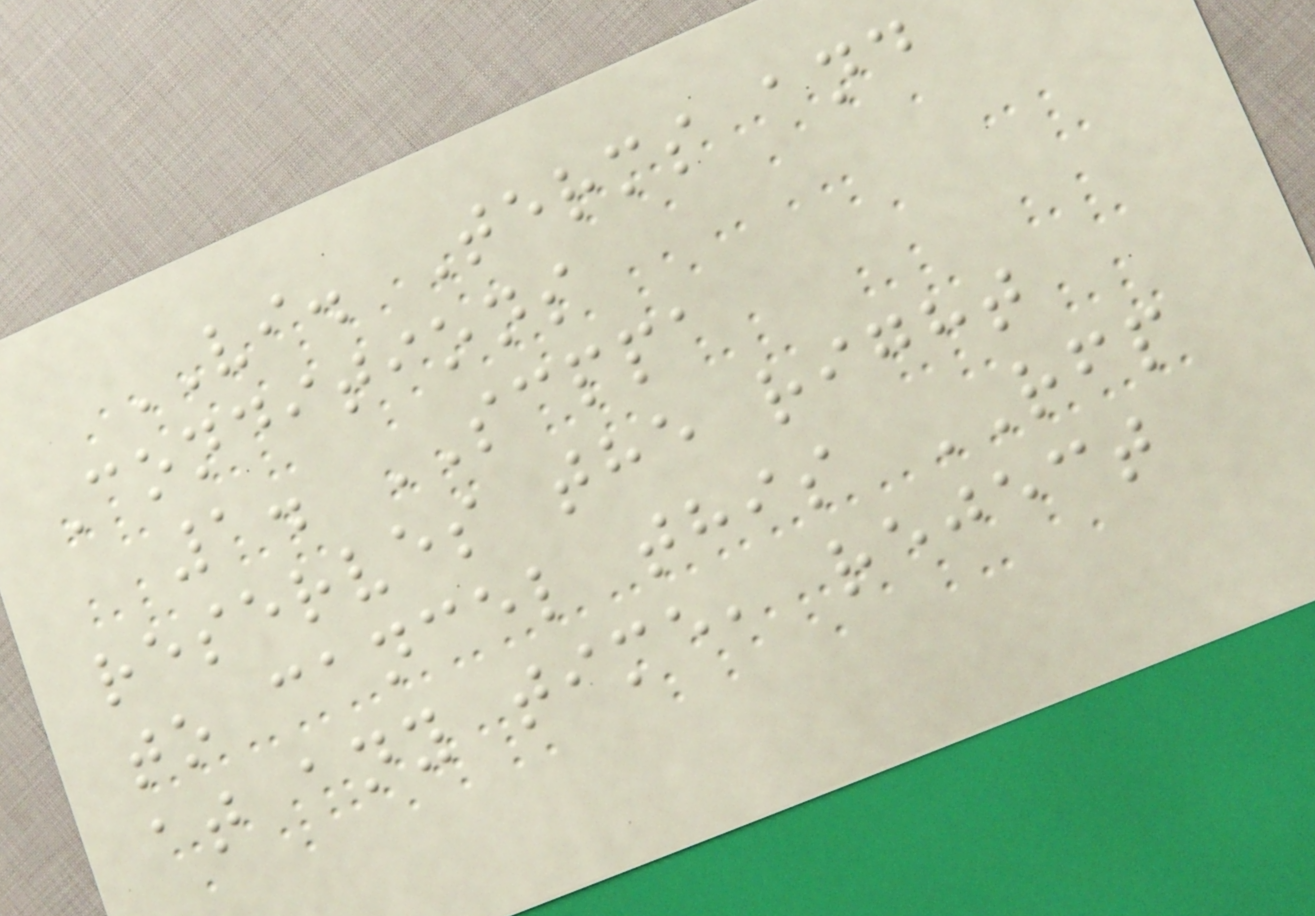VI. Terms and
Conditions
1. SCPPA
reserves the right
to cancel this RFP
at any time, reject
